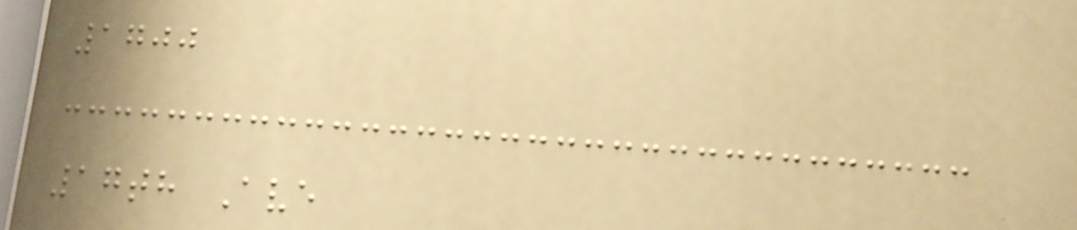1700
17th Ave
